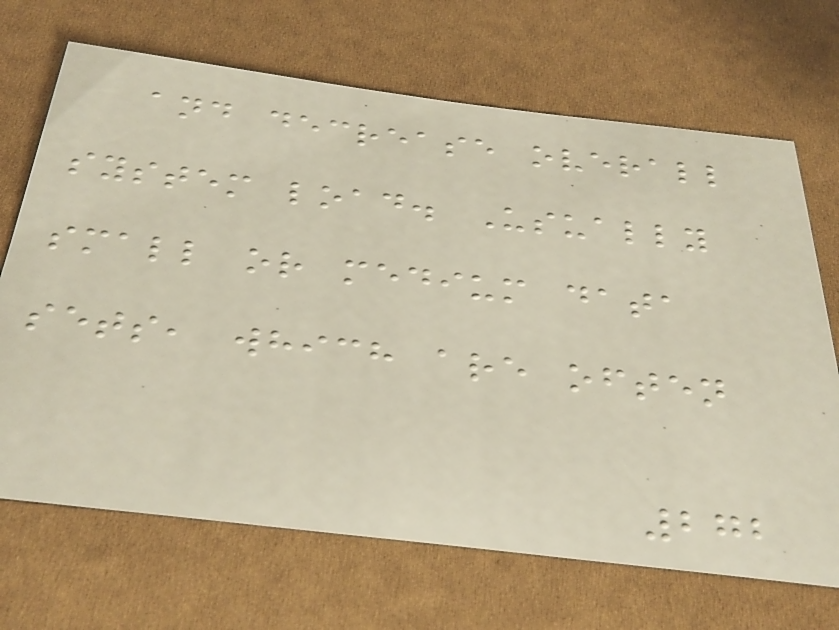and decrease overall
system load. Usually
small or medium data
sets, which are often
272
